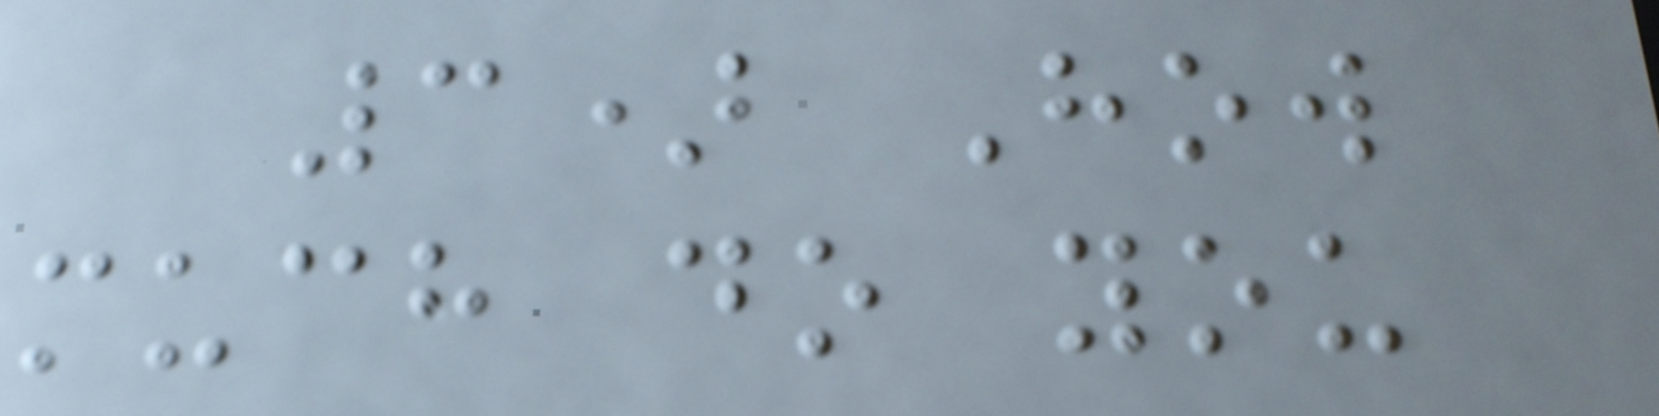3) How
much do you
